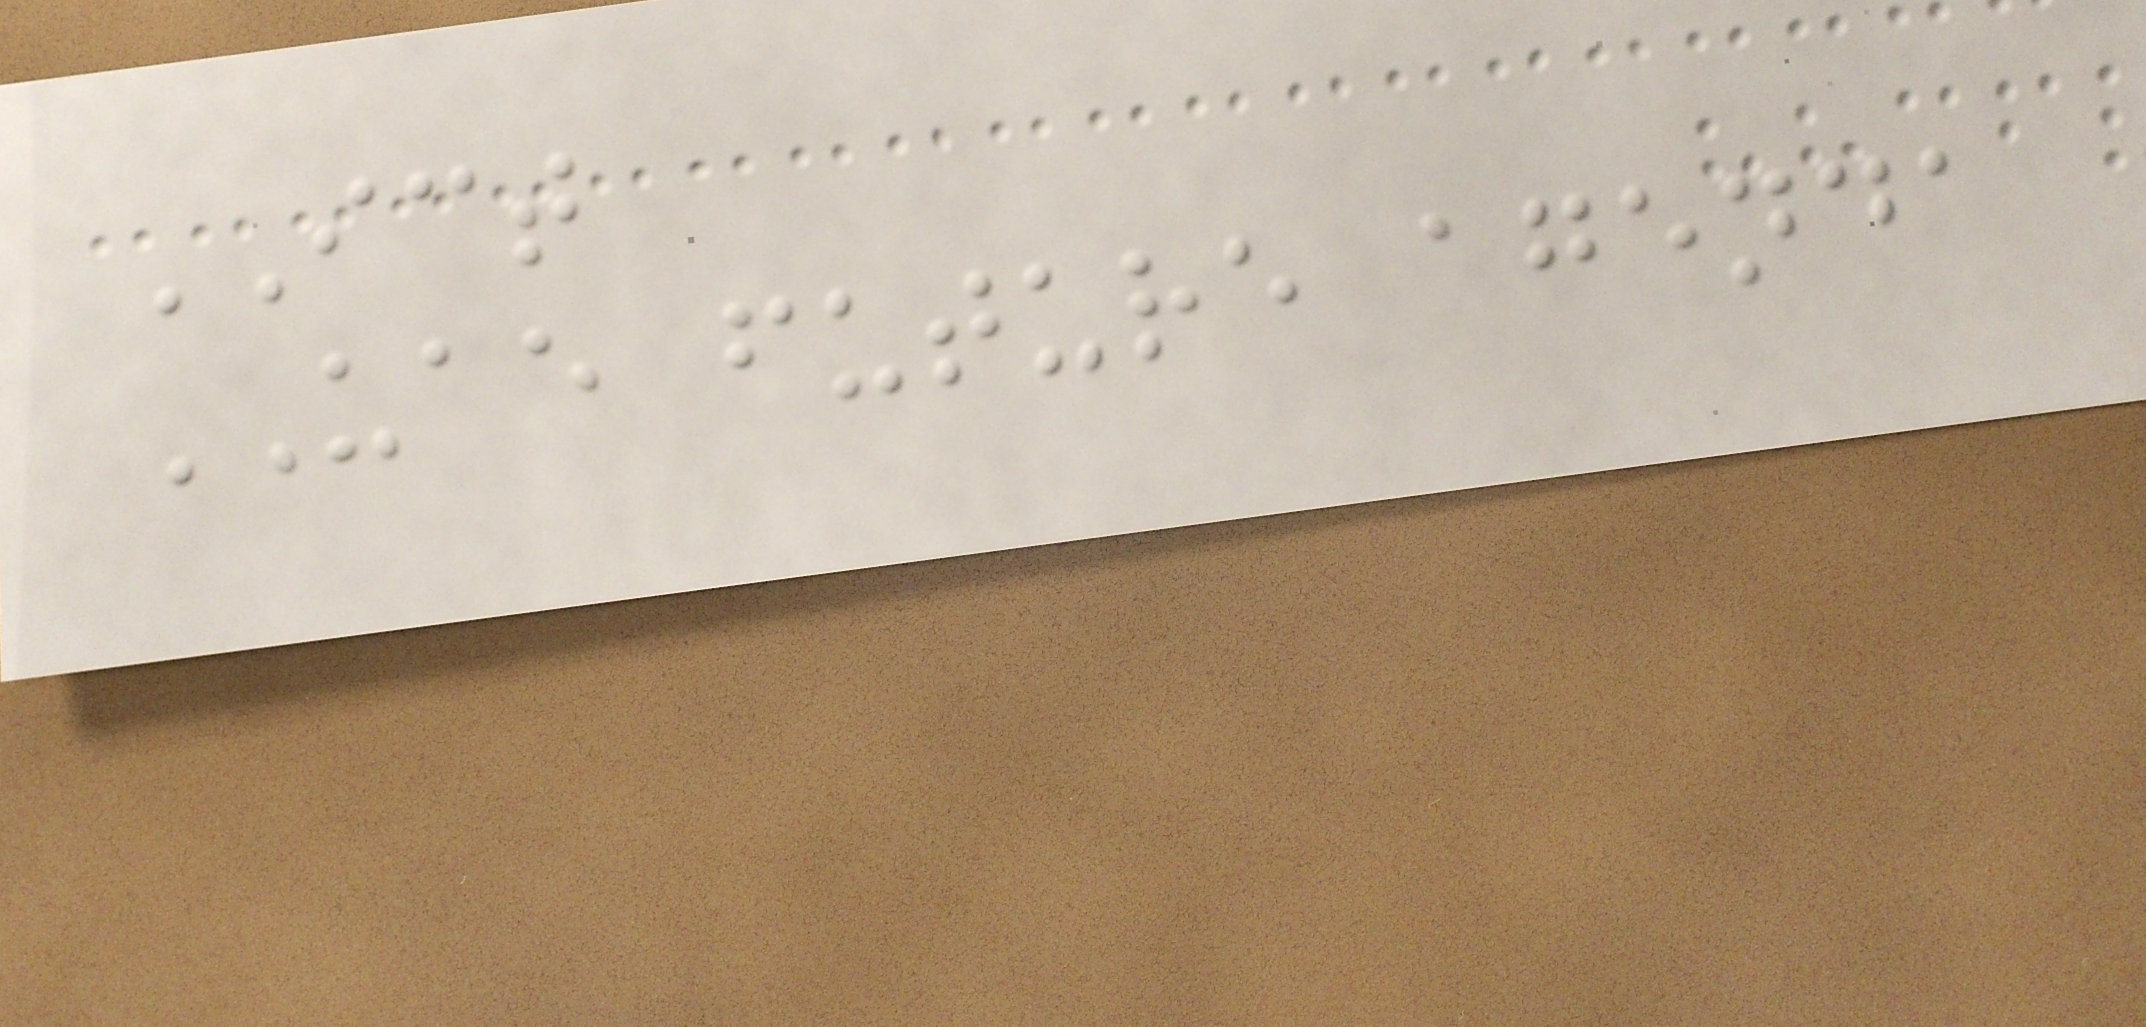ICT
UAE future agenda
